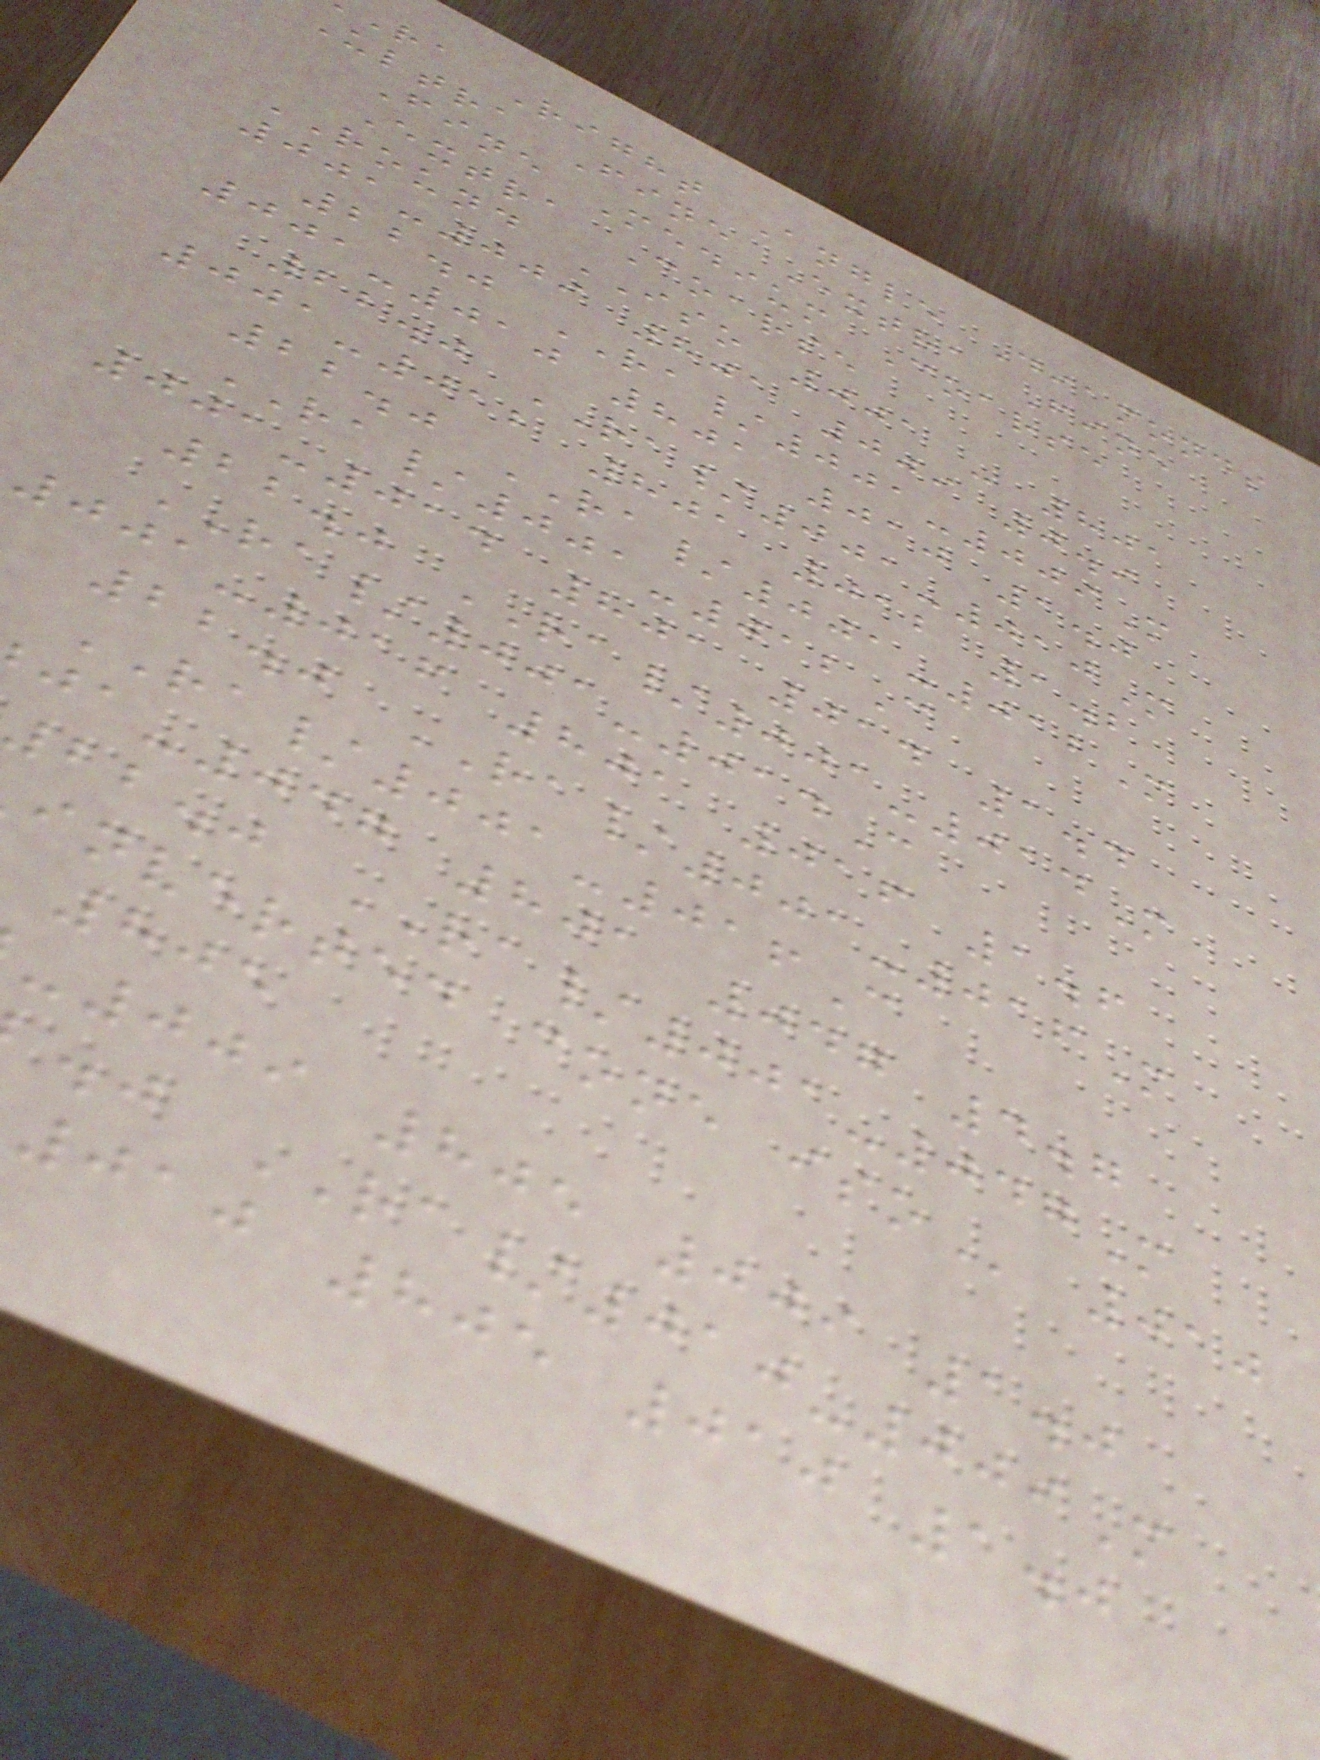ra Right Angle Diamonds
Ultra Fine Extra Fine
Fine Medium Coarse
Extra Coarse
ROUND ISO 001 - 801
001-009 801 009 0.9
22.0 RA/001-009M
001-010 801 010 1.0
22.0 RA/001-010M
001-012 801 012 1.2
22.0 RA/001-012M
RA/001-012C
001-014 801 014 1.4
22.0 RA/001-014M
RA/001-014C
001-016 801 016 1.6
22.0 RA/001-016M
RA/001-016C
-047 801 047 4.7
22.0 RA/001-047M
inverted cone
805
-009 805 009 1.0
.j RA/010-009M
010 805 010 1.0
